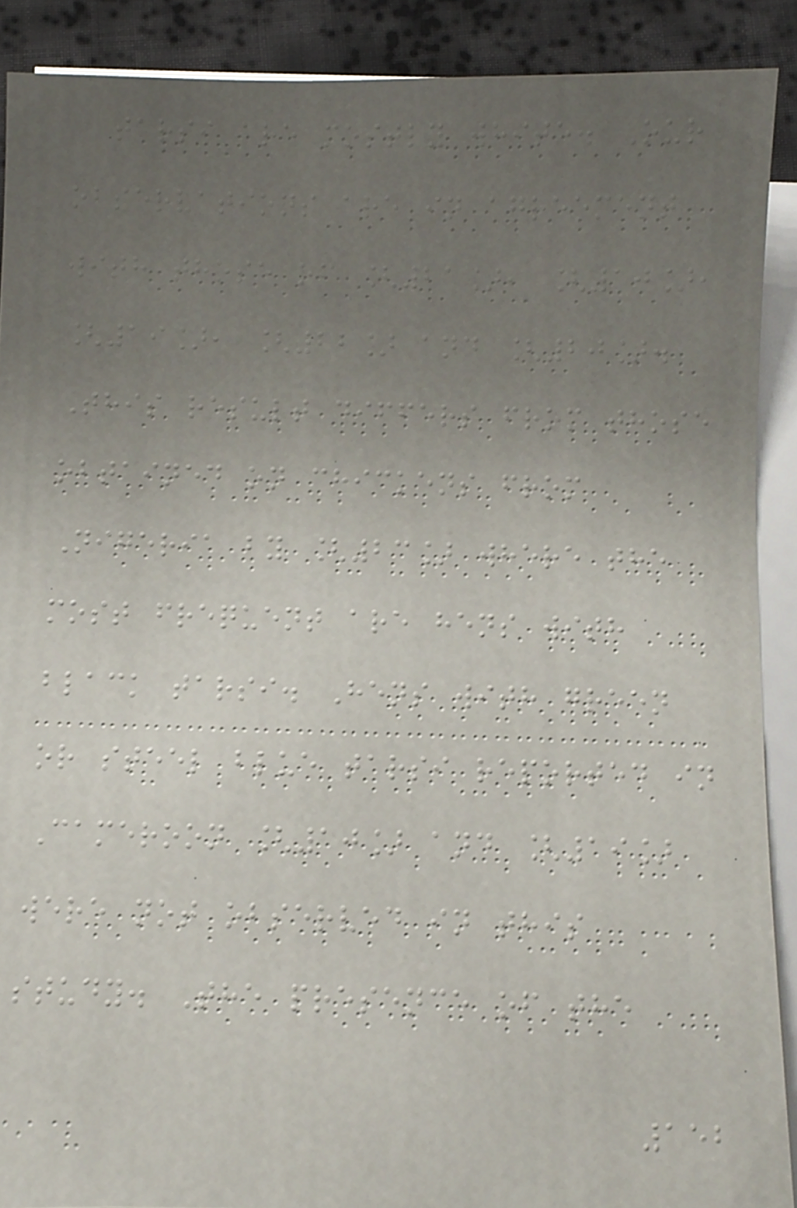tarsi are mostly white. Our
observations are in agreement
with those of [21], [10],
[19], [22] and [20].
This result differs from those
obtained on chickens from
Nigeria by [23] where the
most frequent are hens with
black tarsi. Hens with green
or steel blue tarsi reported in
Cameroon [10] and [19]
were not observed in this
study. The presence of the
152
